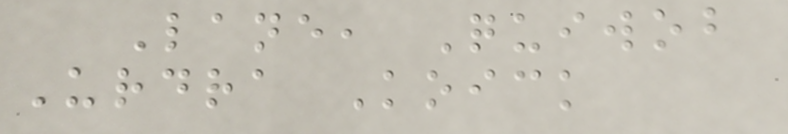Lane, Quiwob
Urdra Koick
